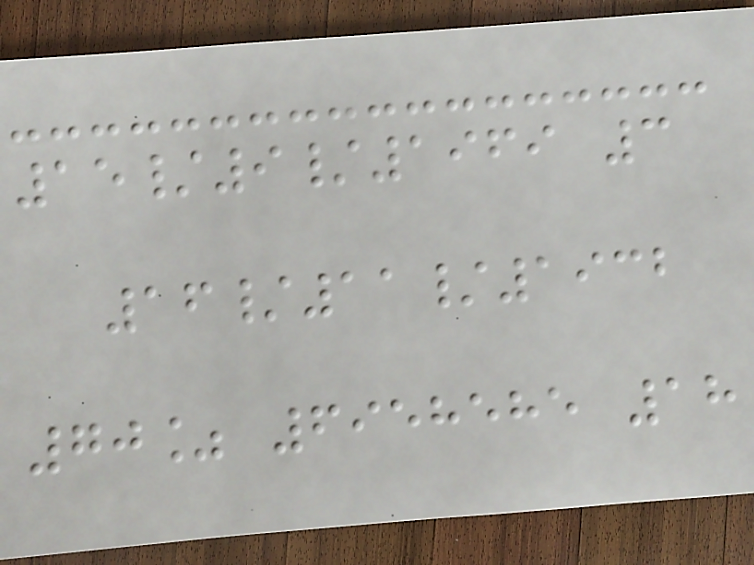15/9/1969 3
16/11/1932
70% 6958585 18
